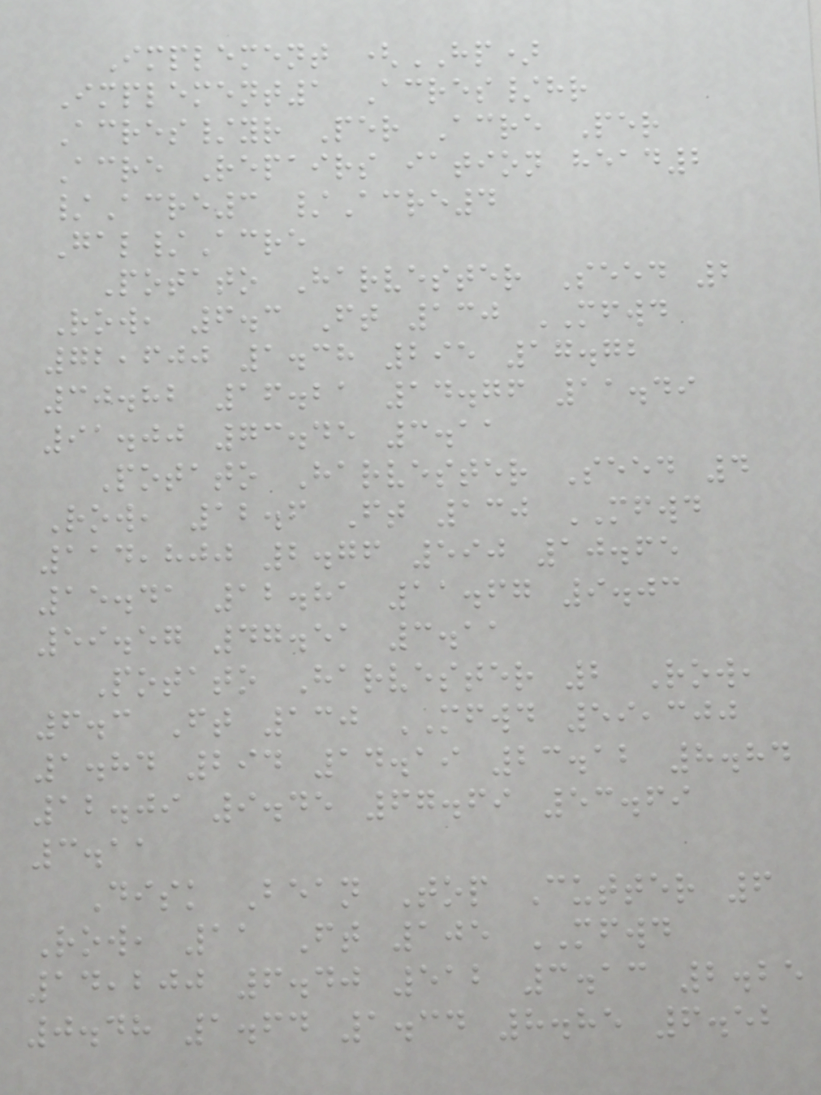Implement (HP)
Implement1 Acres/hr
Acres/yr Per Acre Per
Acre Repairs iation head2
/Acre3 /Acre4
Gal/Acre
Potato Harvester Seed 2
Row, 6.3 Ft 130 MFWD
72,600 1.38 295 17.72
30.82 16.21 14.76 11.49
91.00 73.45 3.11
Potato Harvester Seed 4
Row, 12.6 Ft 130 MFWD
114,800 2.76 590 10.65
15.41 12.81 11.67 9.03
59.57 47.51 3.11
Potato Harvester 2 Row,
6.3 Ft 130 MFWD 59,300
1.84 294 14.19 23.12 8.84
12.09 9.45 67.69 53.69
3.11
Disk Bean Top Cutter 6
Row, 11 Ft 105 MFWD
14,200 6.40 512 3.13 2.25
0.48 1.64 1.34 8.85 6.52
